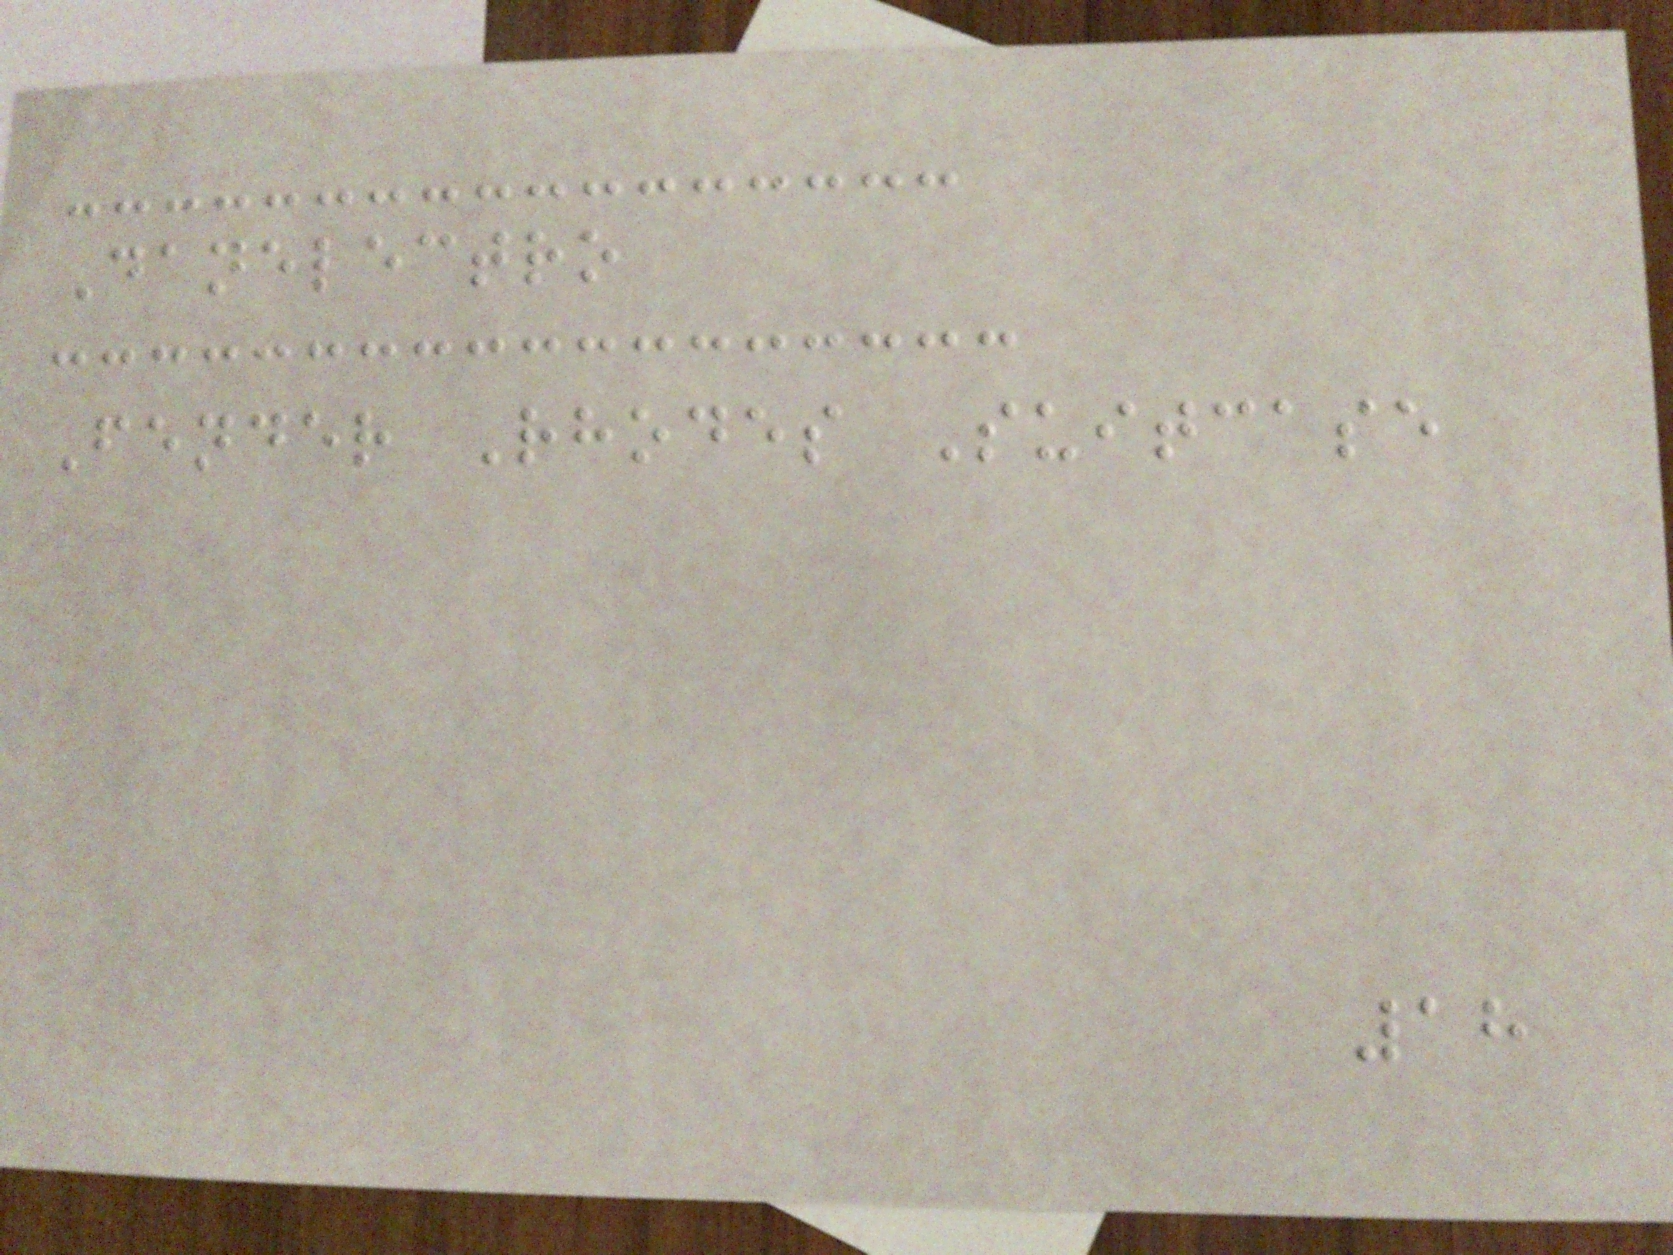Danelectro
Fender Rhodes Suitcase
18
